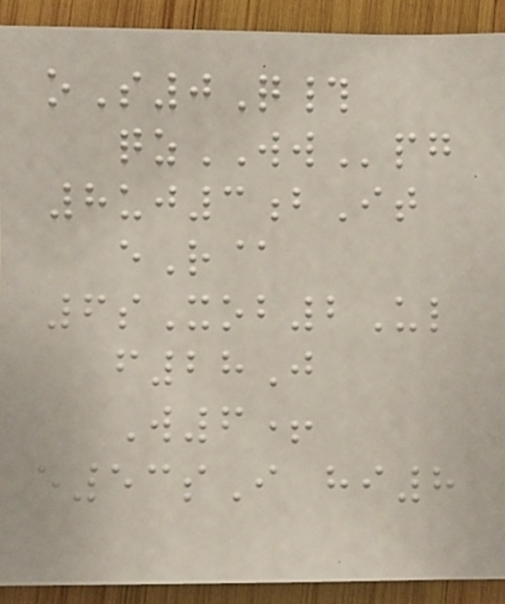oS0Q#
qzWWpg
8uj3bIt
eR@
6sXob2Ul
f28J
W6+
e53sI hi8
